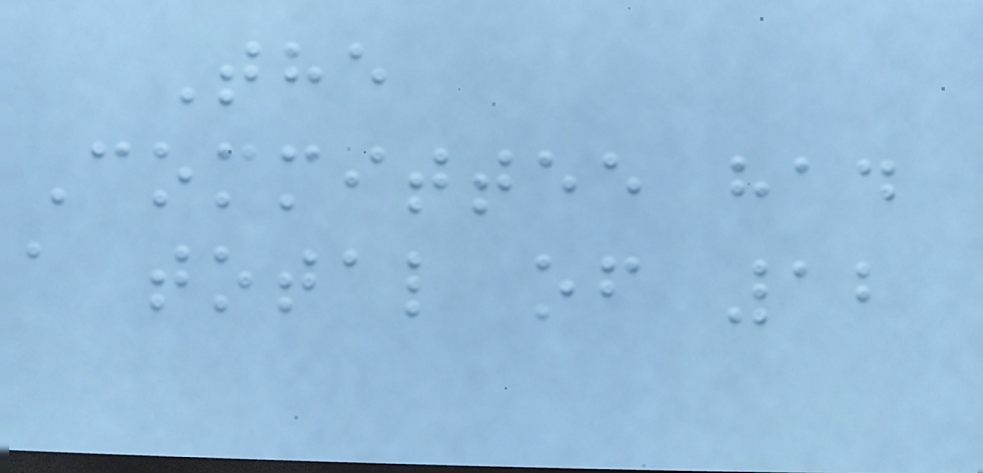The
Committee had
a total of 12
